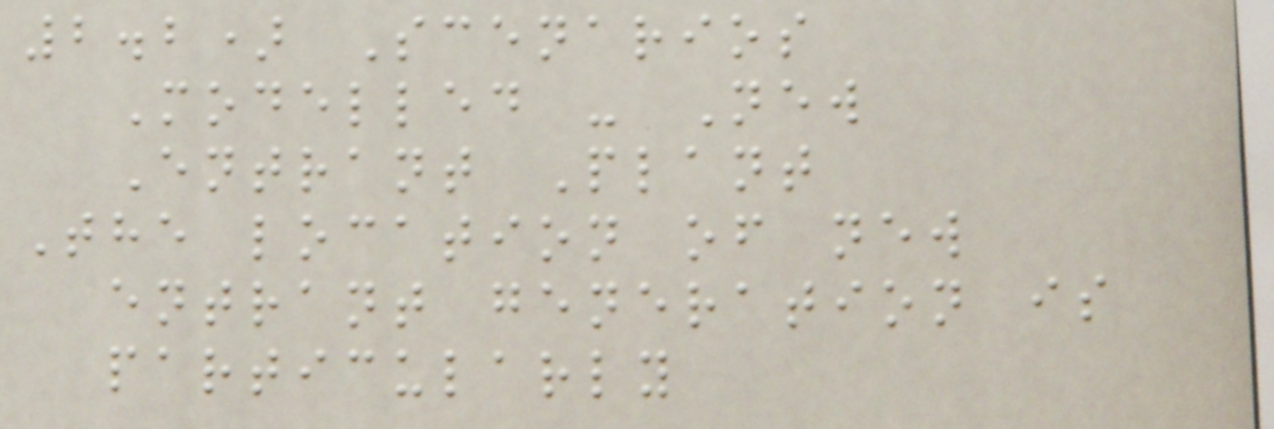2.2) Scenarios
Modelled - New
Entrant Plant
The location of new
entrant generation is
particularly
